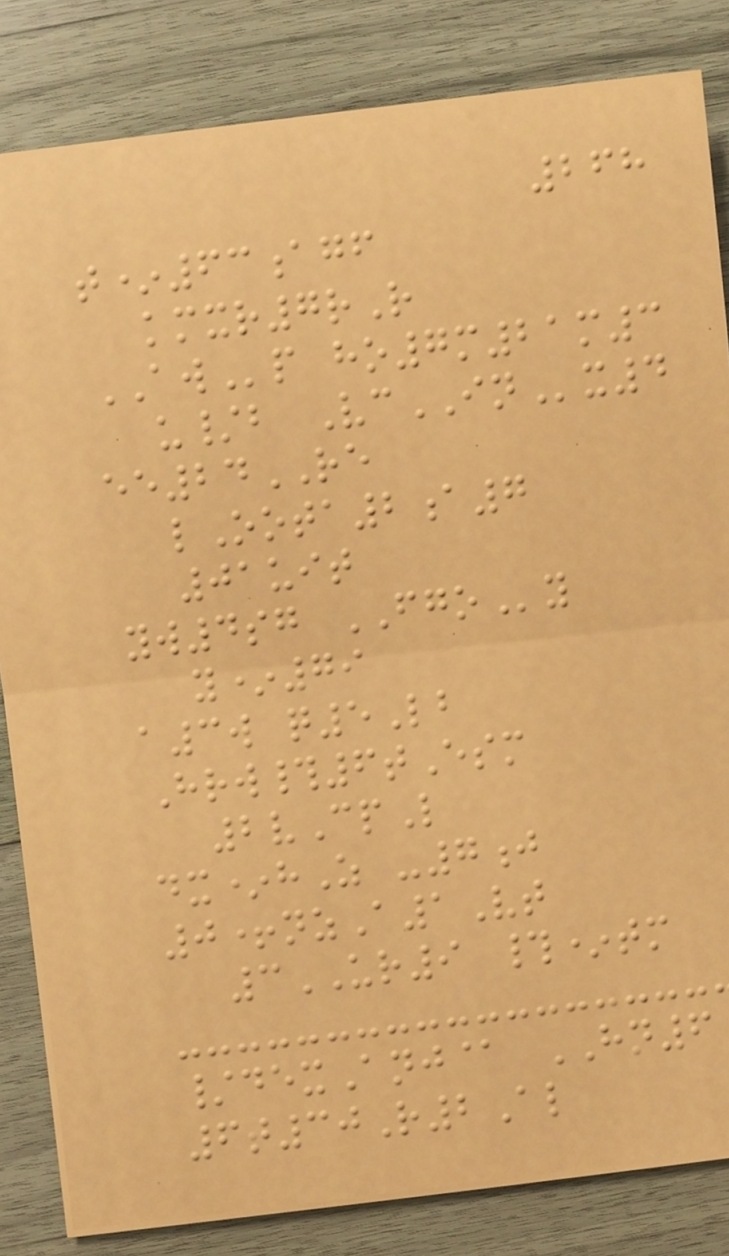268
t*63agf
kmxr7rR
AWp ho7m21m3
u/b VcINx4
ee24RE
lOota2a7
01uit
yw4sg FGOy
y*79
a3w q5Lb
Hrw#6tEsm
2vCpL
dx*hZ -7j
0+nzA1Vt
3UR9 #*tm
/dexAnj@ HN6
6t30R2Al
